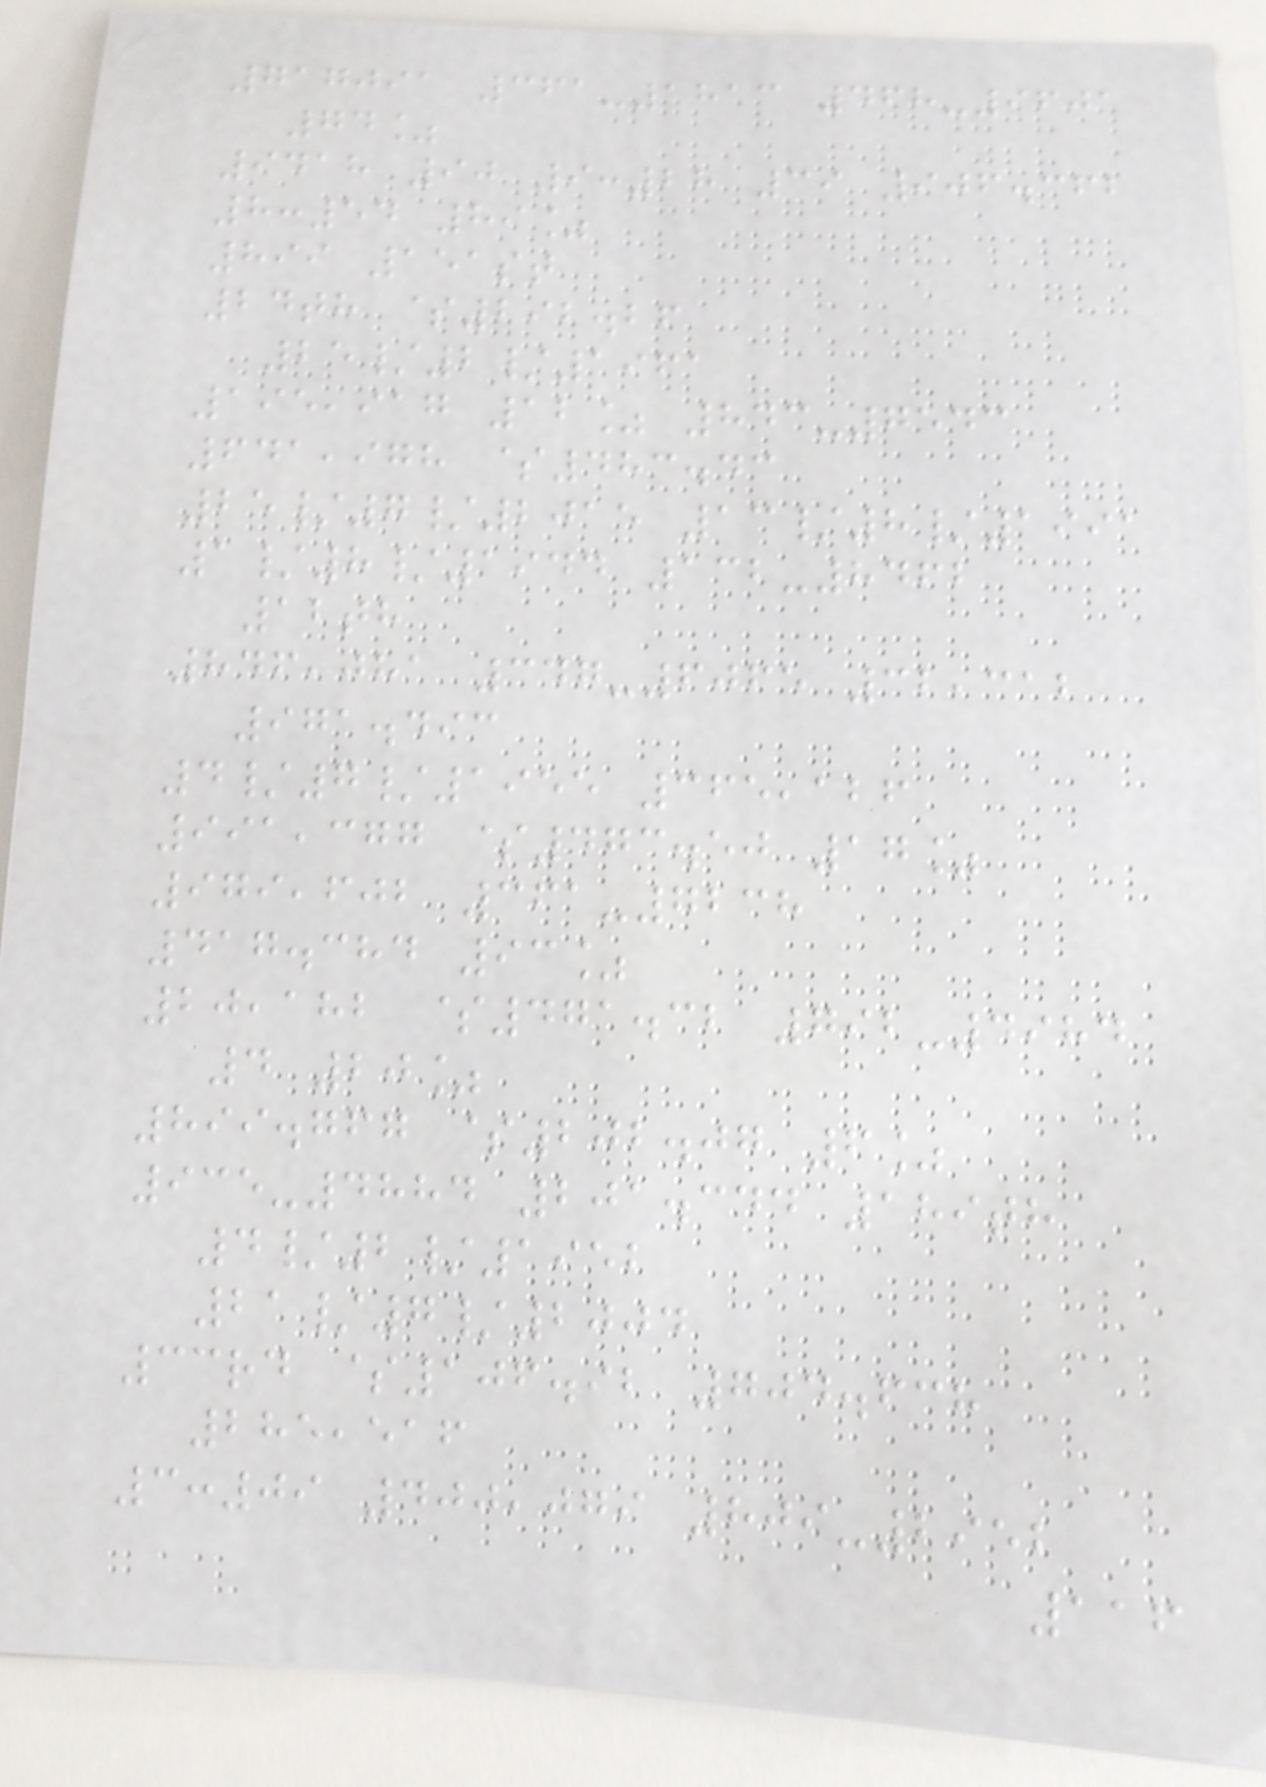717091 361-1813 468-9601
74%
9418 90 9:28 39 906.362
8:54 89%
899 151st
24th $292.26
25/2/1961
195,917 12% 843-7543
641,978 $483.43
25/7/2015 13/8/1991
1/8/1944 132-8462
12th
846,081 347-6065 32,312
971.493
4/7/1955 365,126
991,377 $473.50 17%
979,602 361-7238
417.384 93%
20,182 $471.32 792-4984
4 20%
899.767 $202.07 6%
935-4884 201.344 189th
4/2/1952
21/7/2004
33rd $106.92 704.638
285,516
3:09 400,079 809-2952
116
